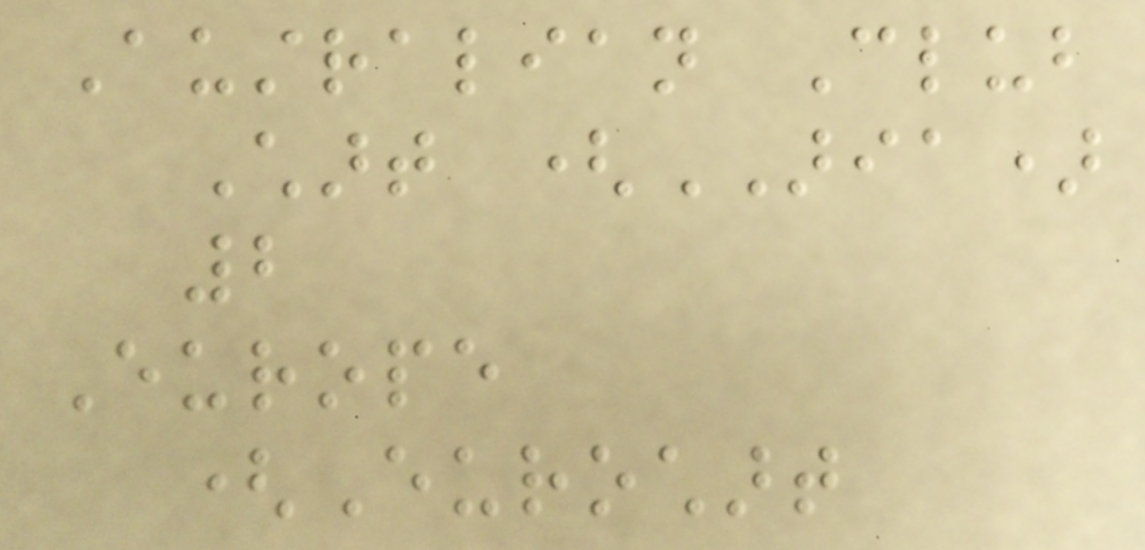Australian Club
Chart (ARIA)
2
Europe
(Eurochart
